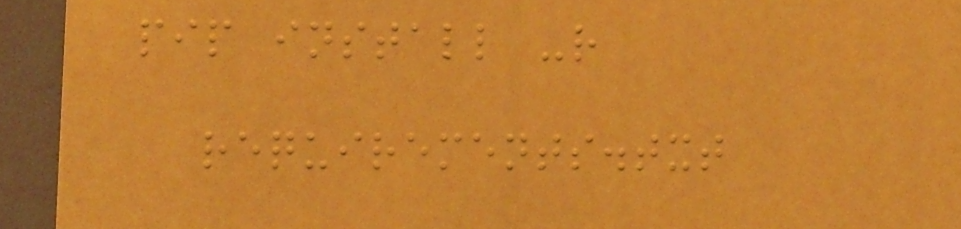pip install -r
requirements.txt
